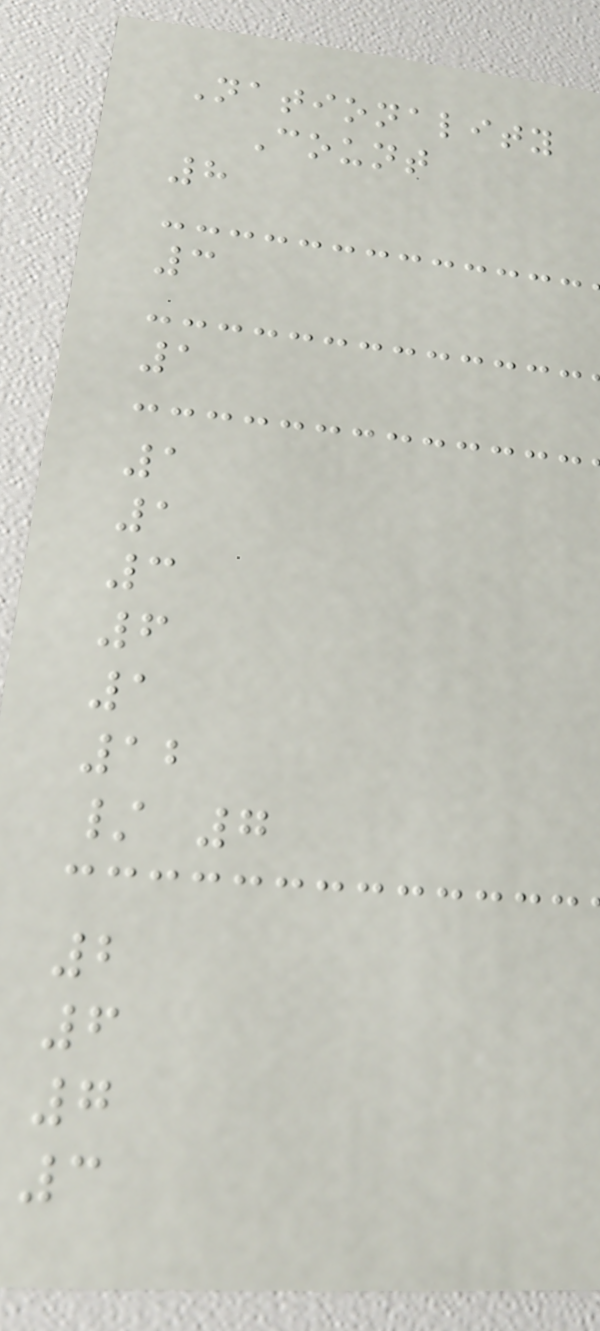Nationality
Count
8
3
1
1
1
3
6
1
12
/ 7
2
6
7
3
